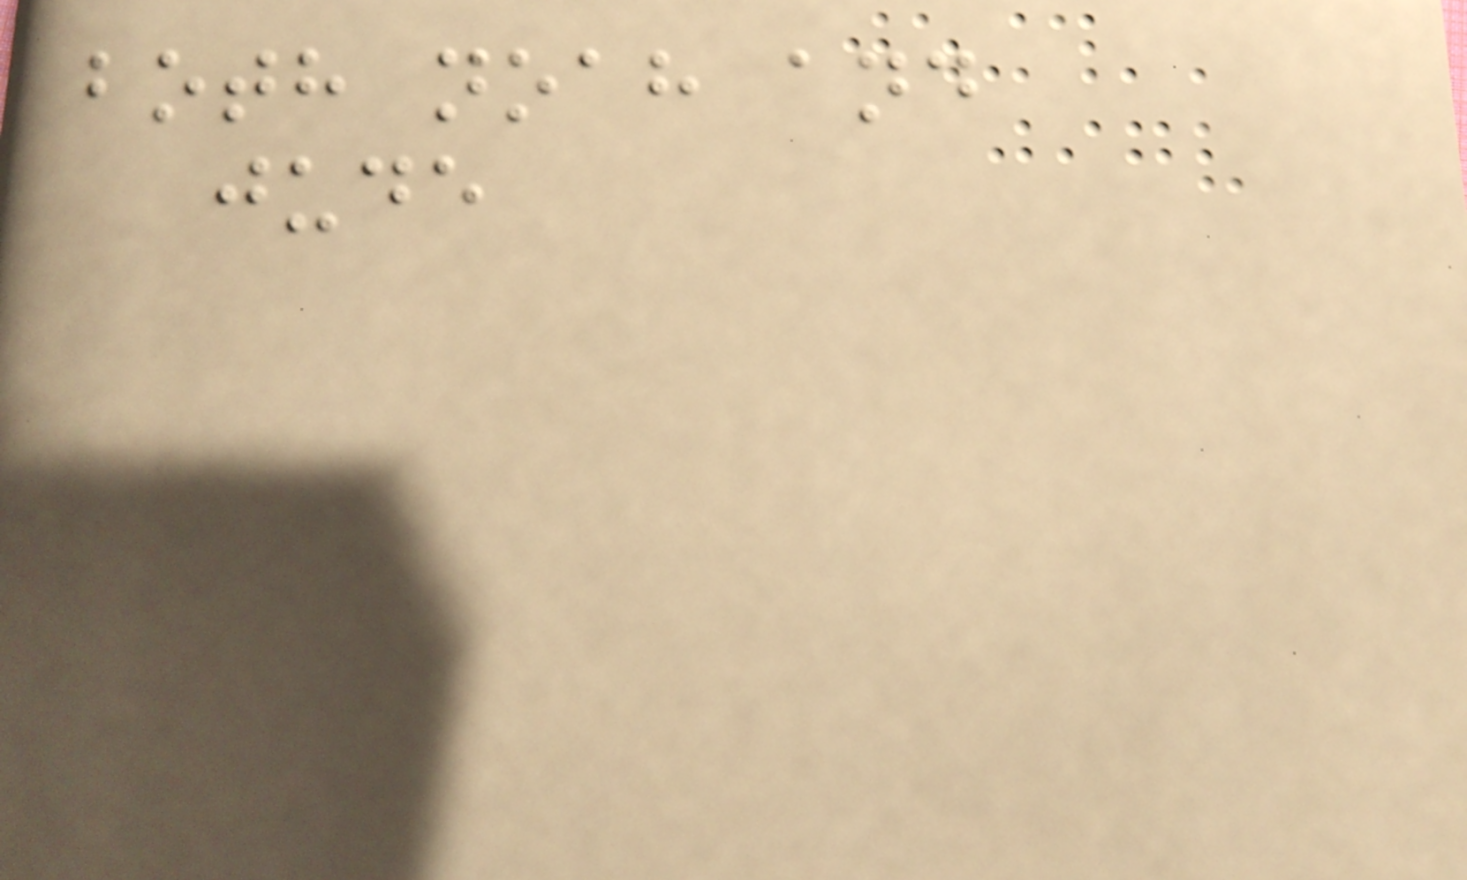both noah and
jude
